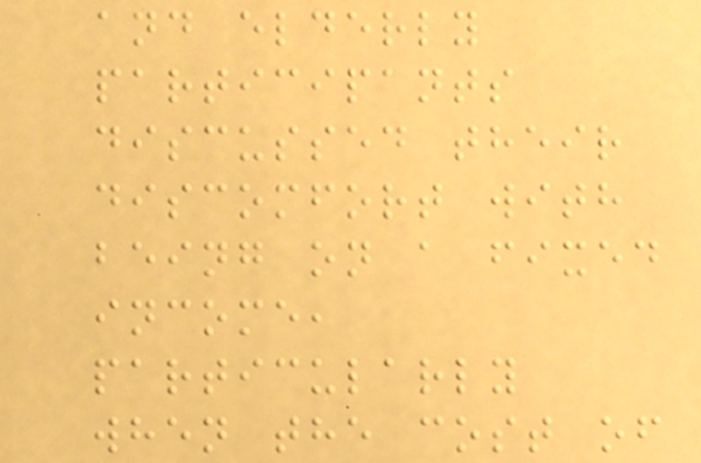and elderly
participants
discussed their
discomfort with
being on a fixed
income,
particularly
when the cost of
